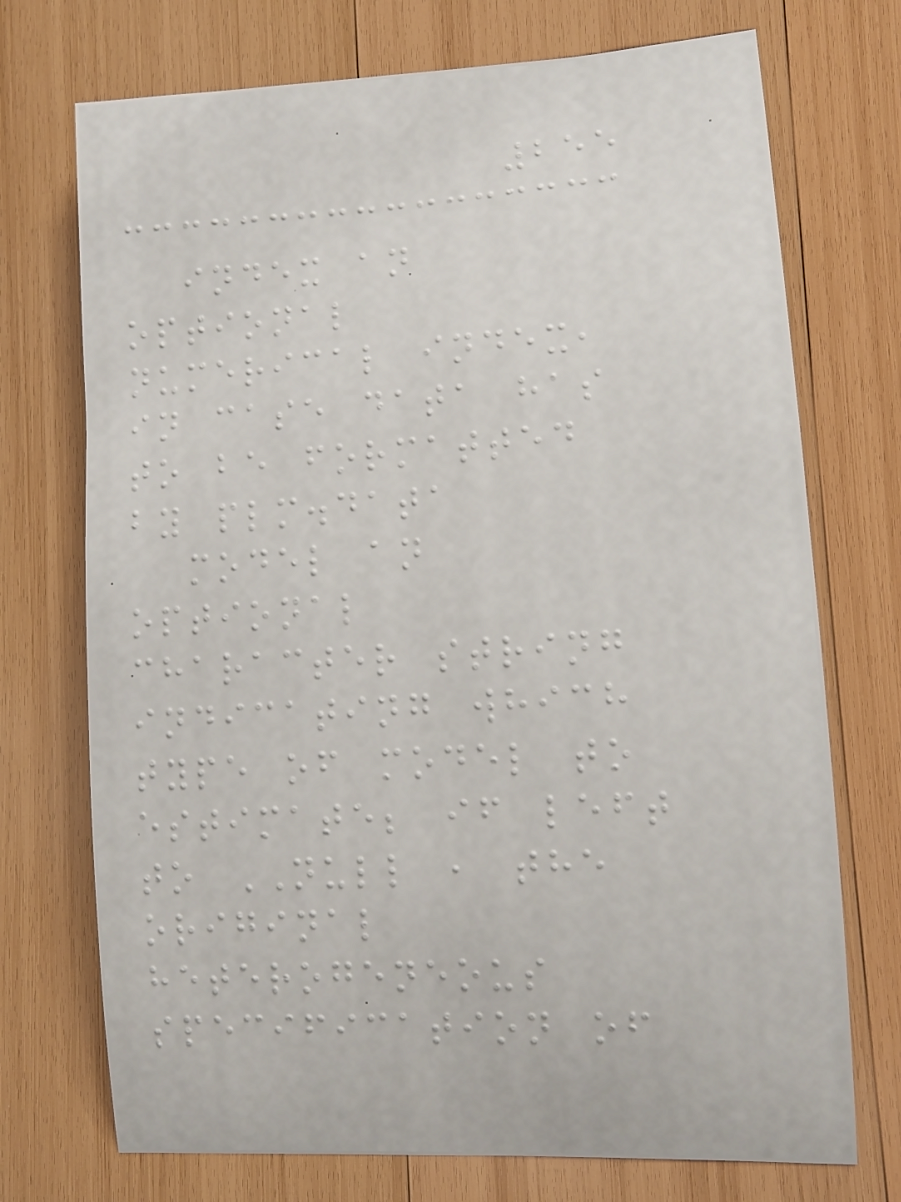255
index an
optional
numerical index,
in case data has
to be formatted
by plm.data
model an
optional
character string
indicating which
type of model to
estimate; if left
to NULL , the
original
heterogeneous
specification of
